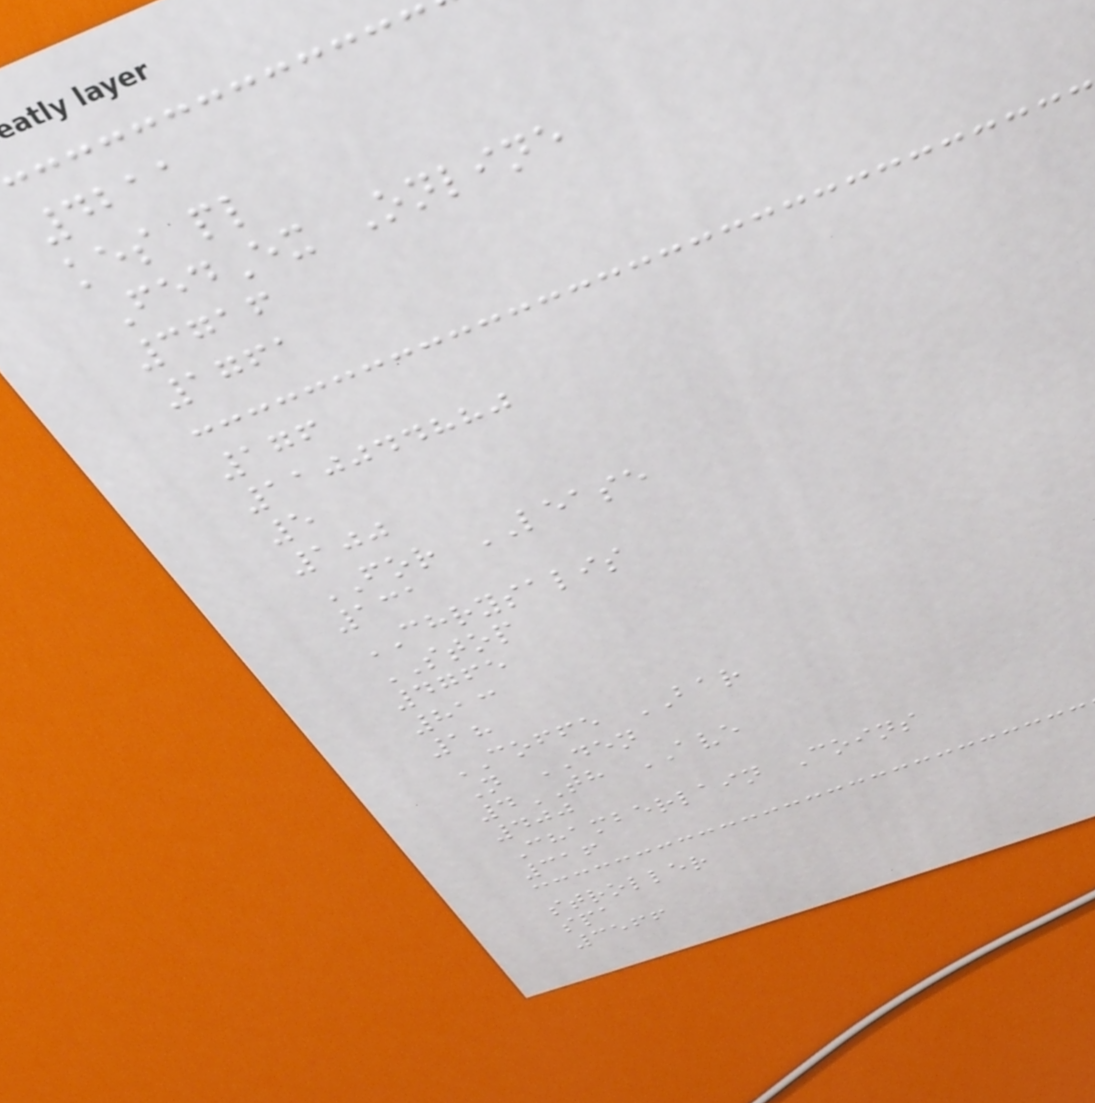4211
kes pl
FedEx Online
3716
1761
176
110044880
5
100
FOR LEASE
131
CHRYSALIS
STOP
4765
813
18
COFFE BAR
N DEN
4TH AVE
400
Chamberlain Coins
316
stroller
spa
3566
